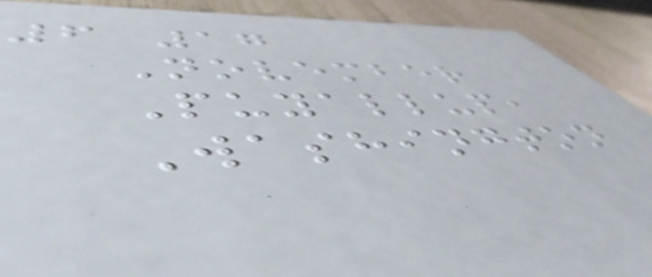6 17
November
Puyallup,
Washington
